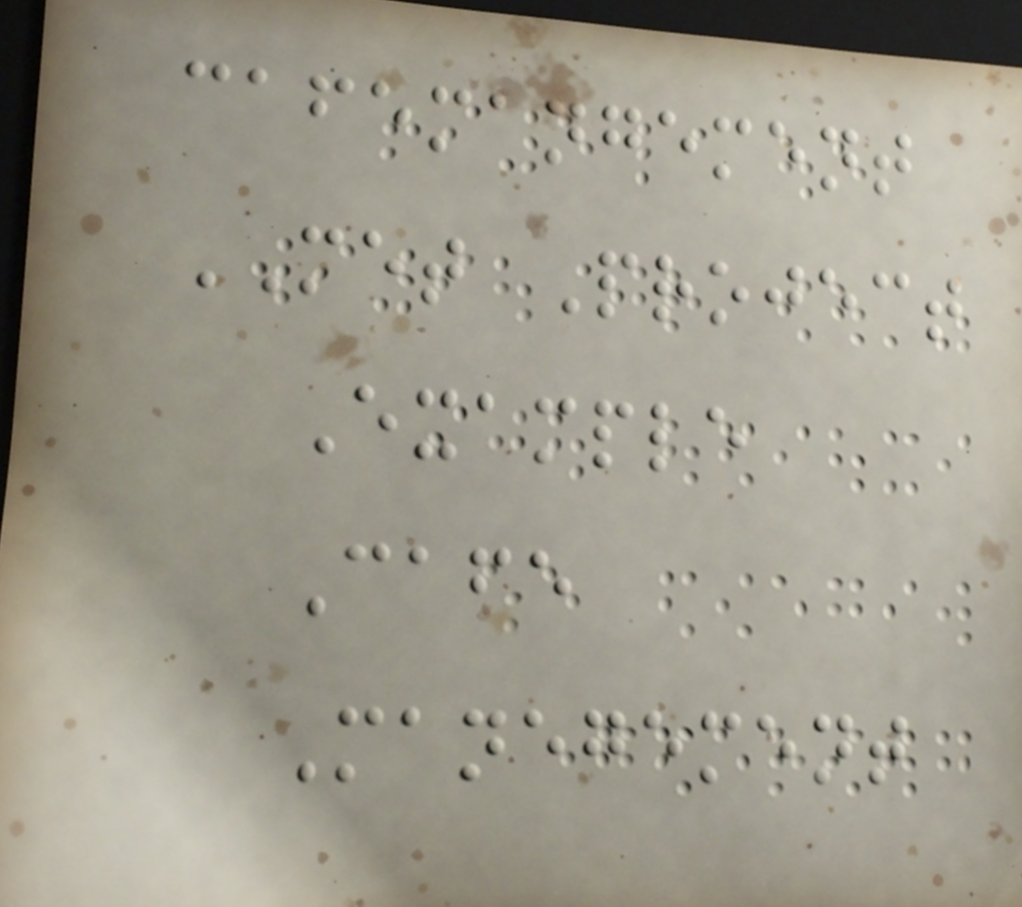cafemangement
MET Project
Example
Cafe
Manegement
